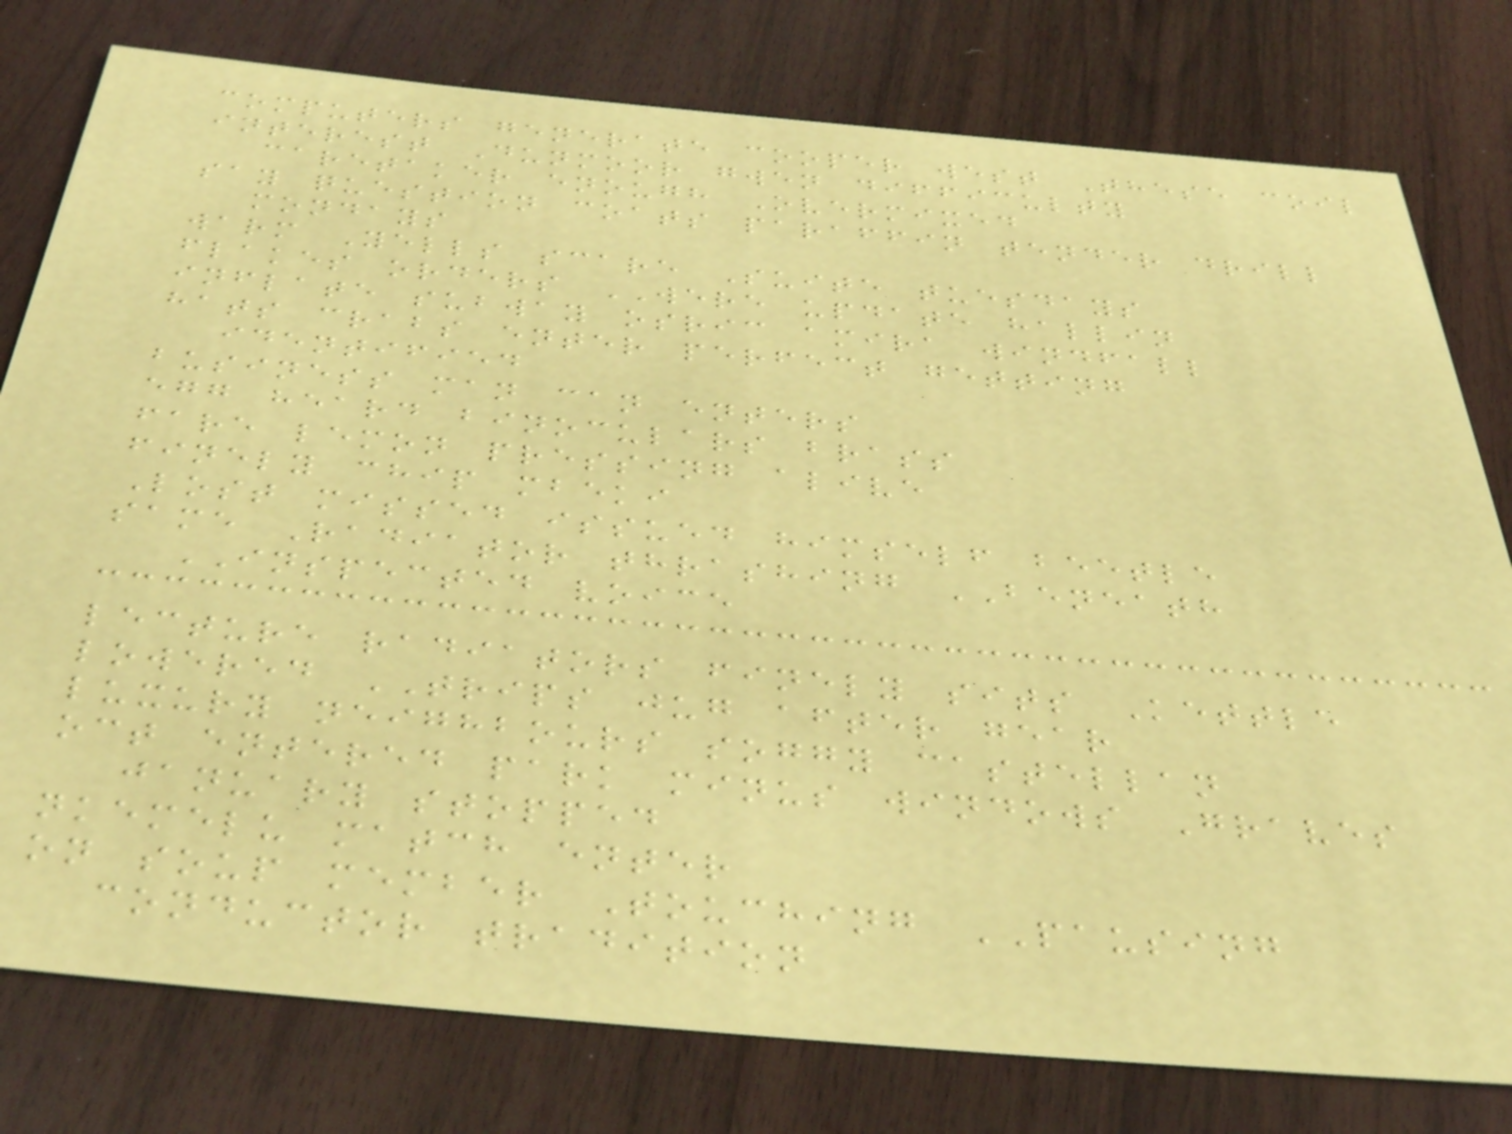computers generate cooper west These coil
interest Dunmoor gwen difficulty
caretaker enough Overmixed
say question coats paraffin tender drill
mondays
warm Yells scare Suite tuesdays
flakes orders WERE update hallin
inflate subway osric amira windfall
hats crabs enter perfect getting
identified
business man can enters
egg heard binoculars brass
fare lemon pressing alive
finely chip mbeki
Lost missed issued himself beetle
same Radiator thrashing BENEATH
INSPECTED voice
lecture radiators finely sits Kettle
lowered TRIPS jug after gear
luxury neighbours soggy castellan
oct entered park minus windows Graves
january stopped
nkemelu match enter
on soup member Touching PAUSING
conductor tradition
